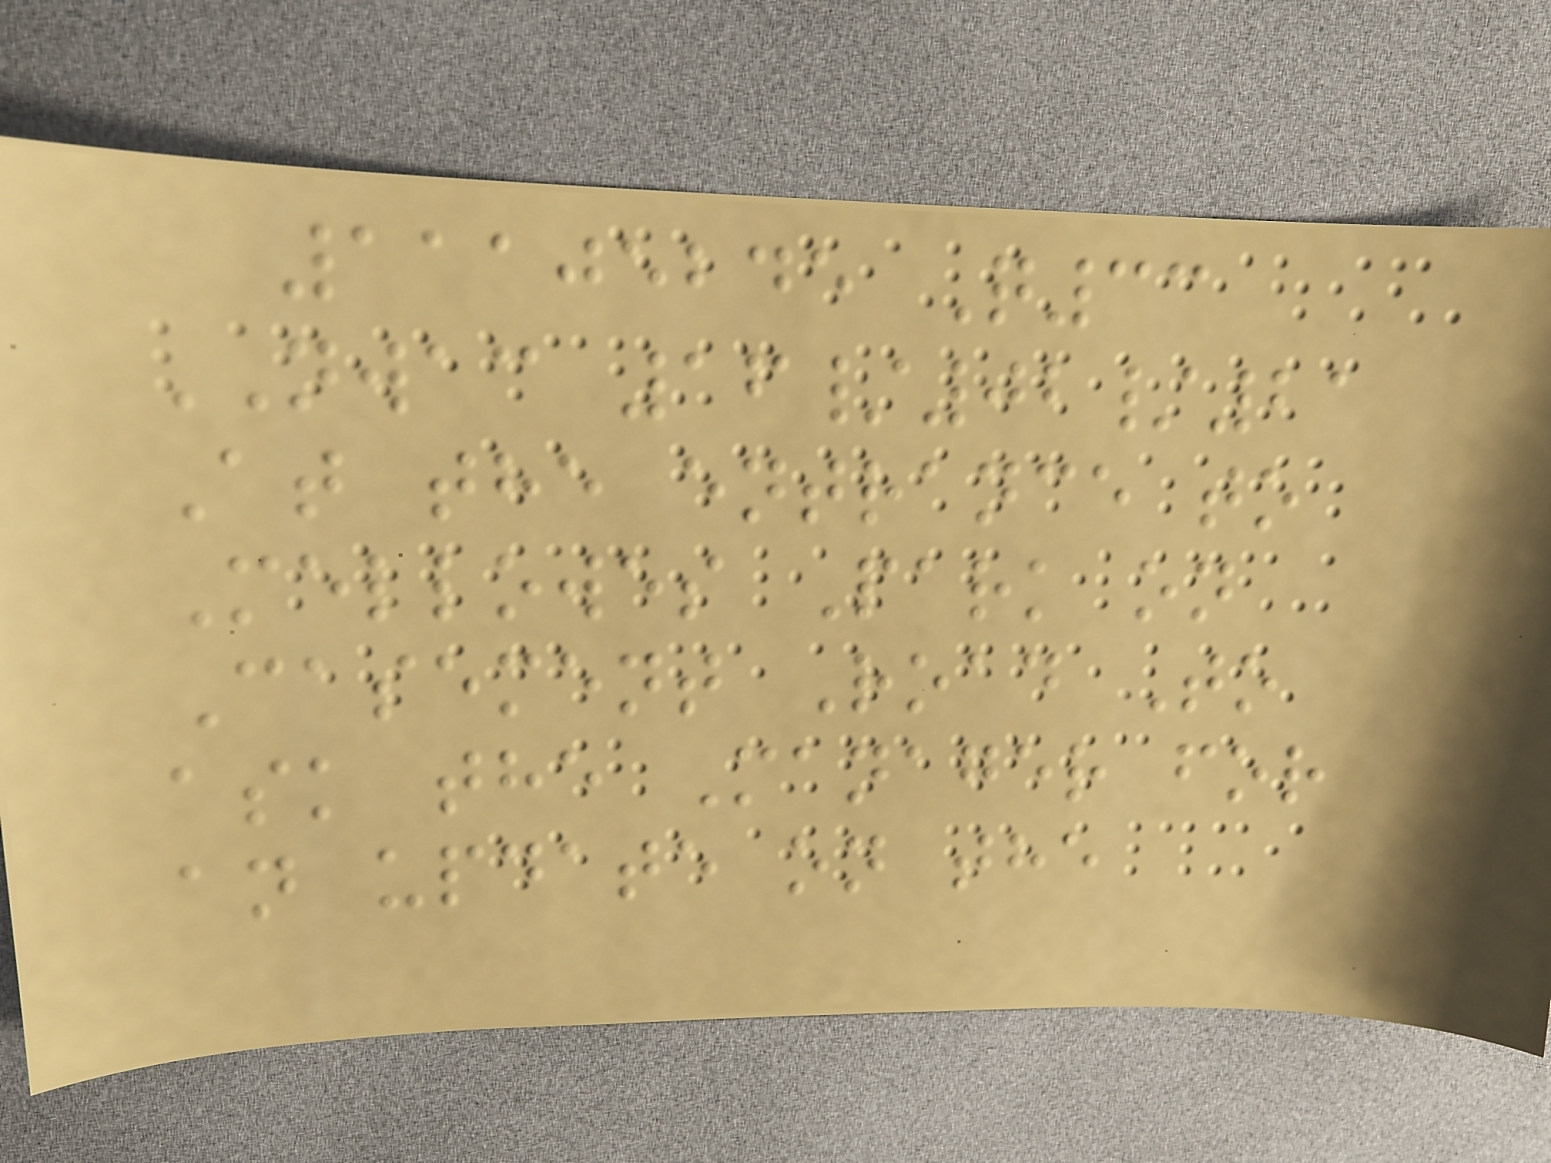11105245 Q33
NWAC 16/02/21
At the entrance to
Mellowes Park on
Casement Road To
ask the Manager for
an update on the
